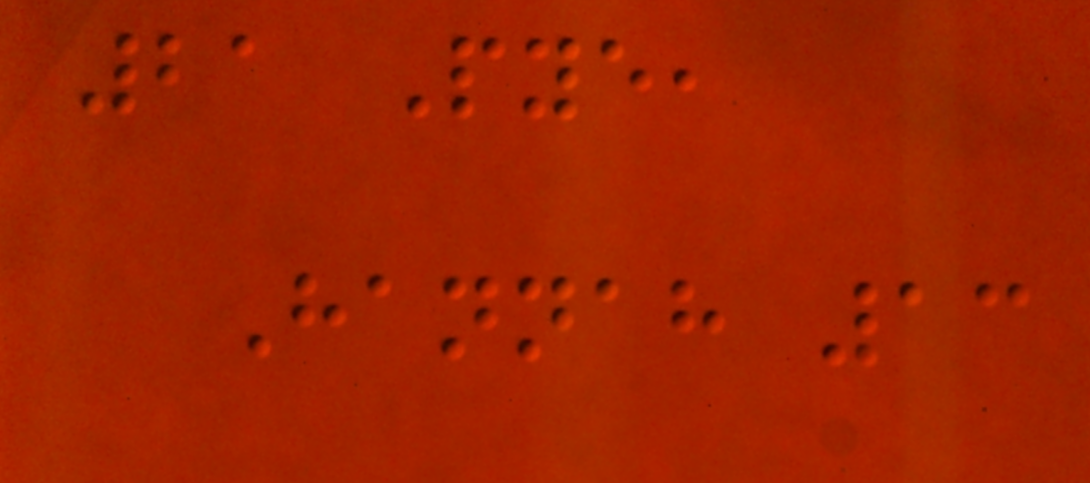21 Pye,
Hannah 13
